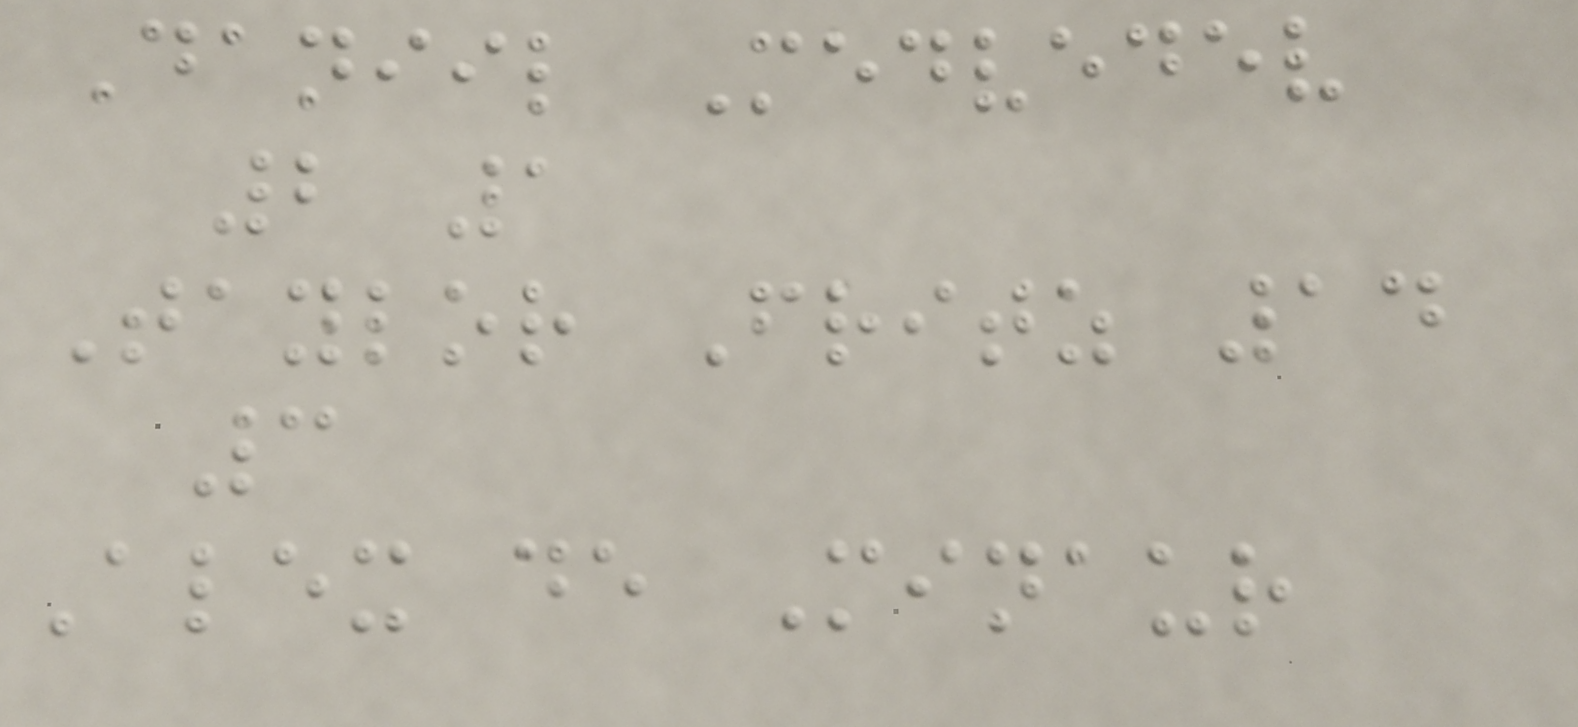Daniil Medvedev
2 1
Taylor Fritz 14
3
Alex de Minaur
